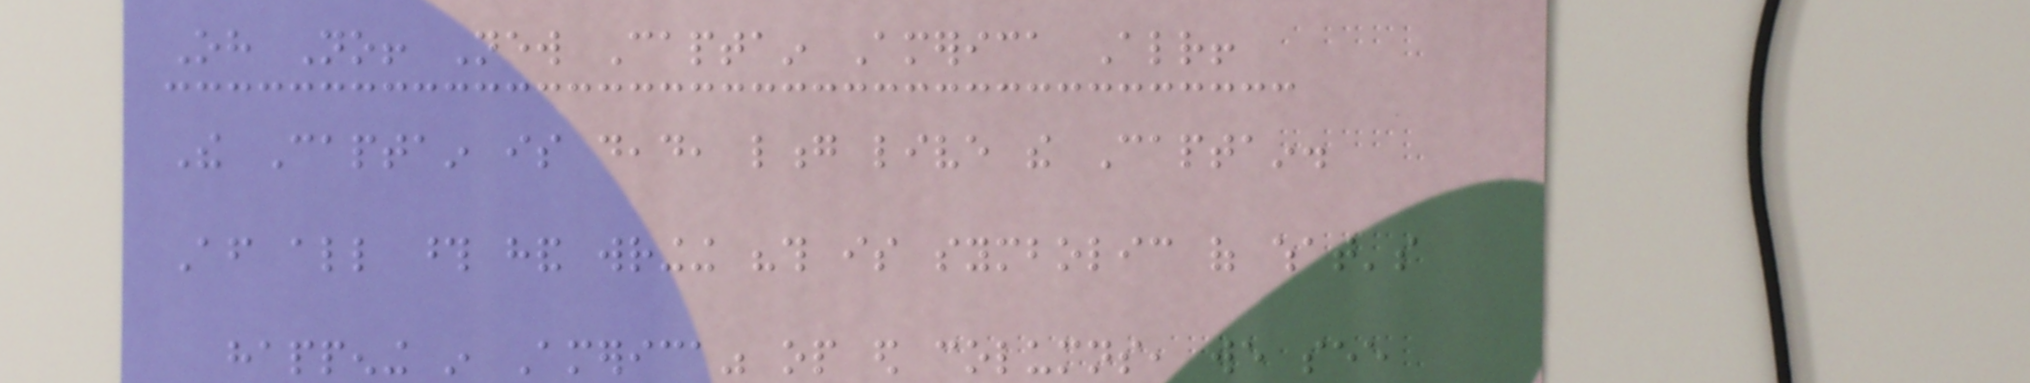Oh No! New Captain America Already!
The Captain is dead, long live the Captain.
After all those hand wringing "this is symbolic of what's
happening in America" op ed columns, we see
